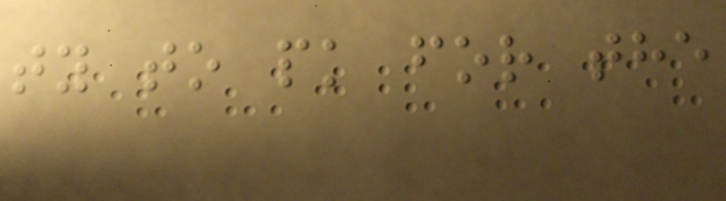ty to pk for the
